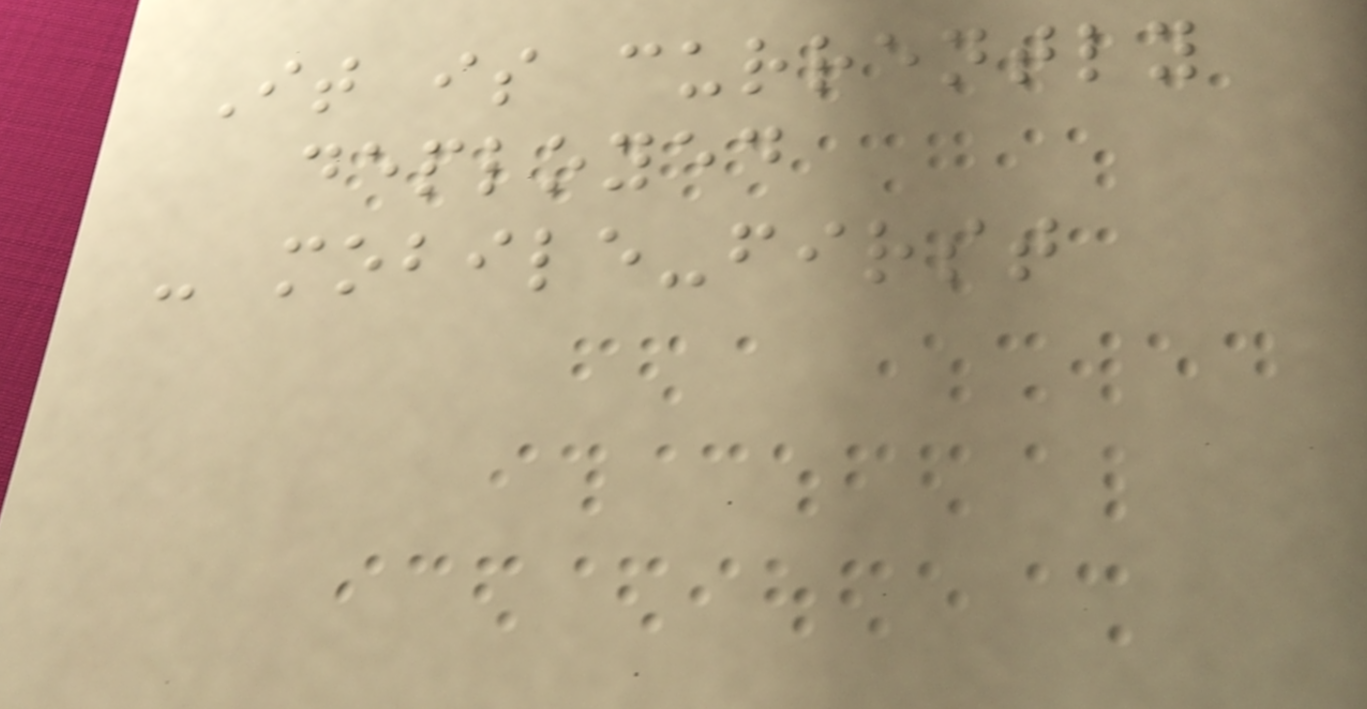It is currently
deployed
- mobile-first
